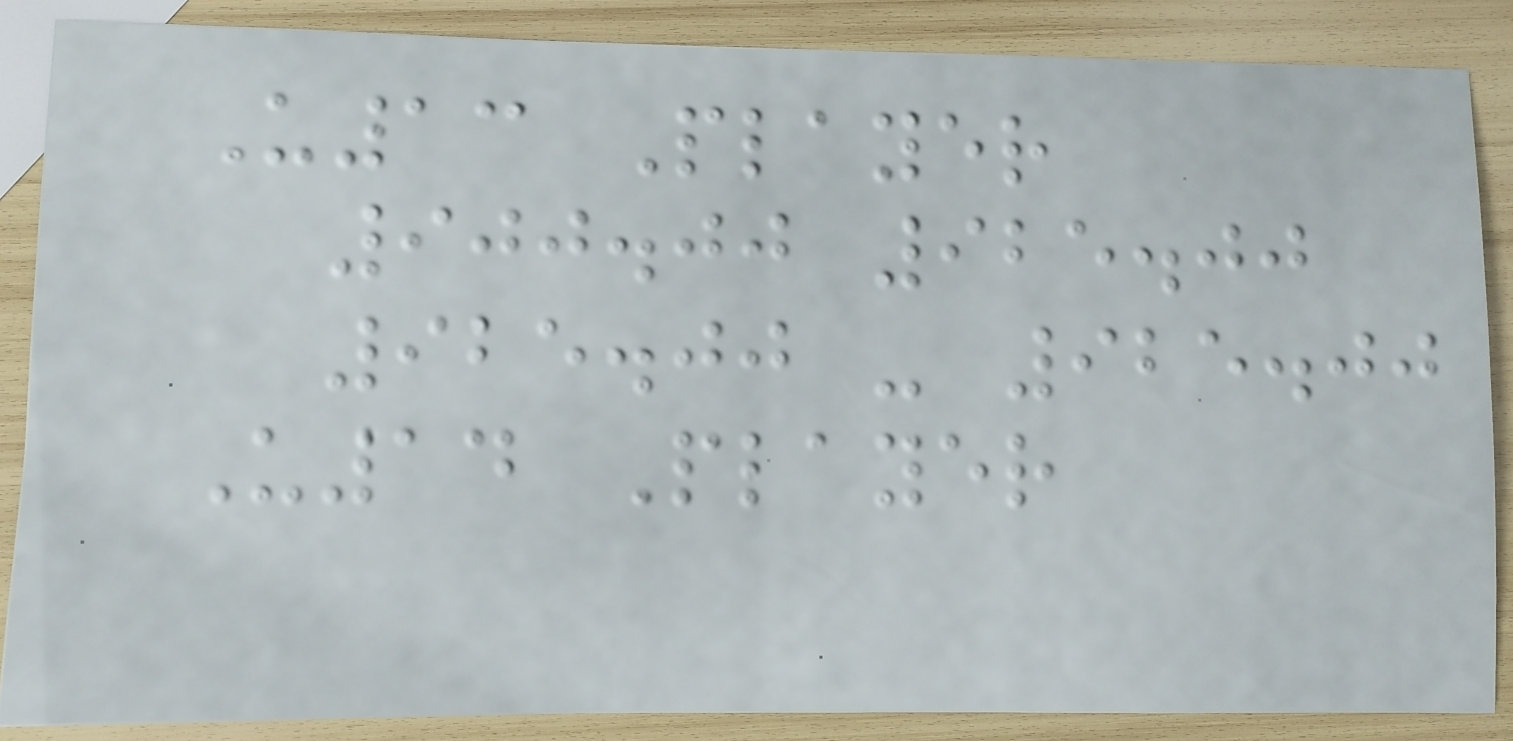U13 Player
900.00 925.00
925.00 - 925.00
U14 Player
